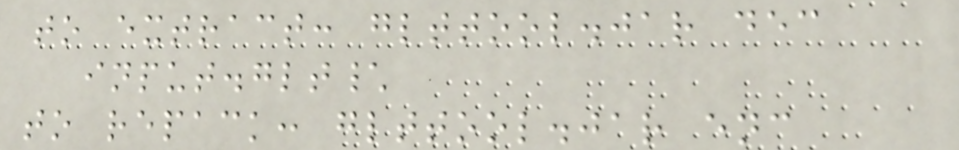to extract: glttool.jar dec
input.glt\
to repack: glttool.jar enc
